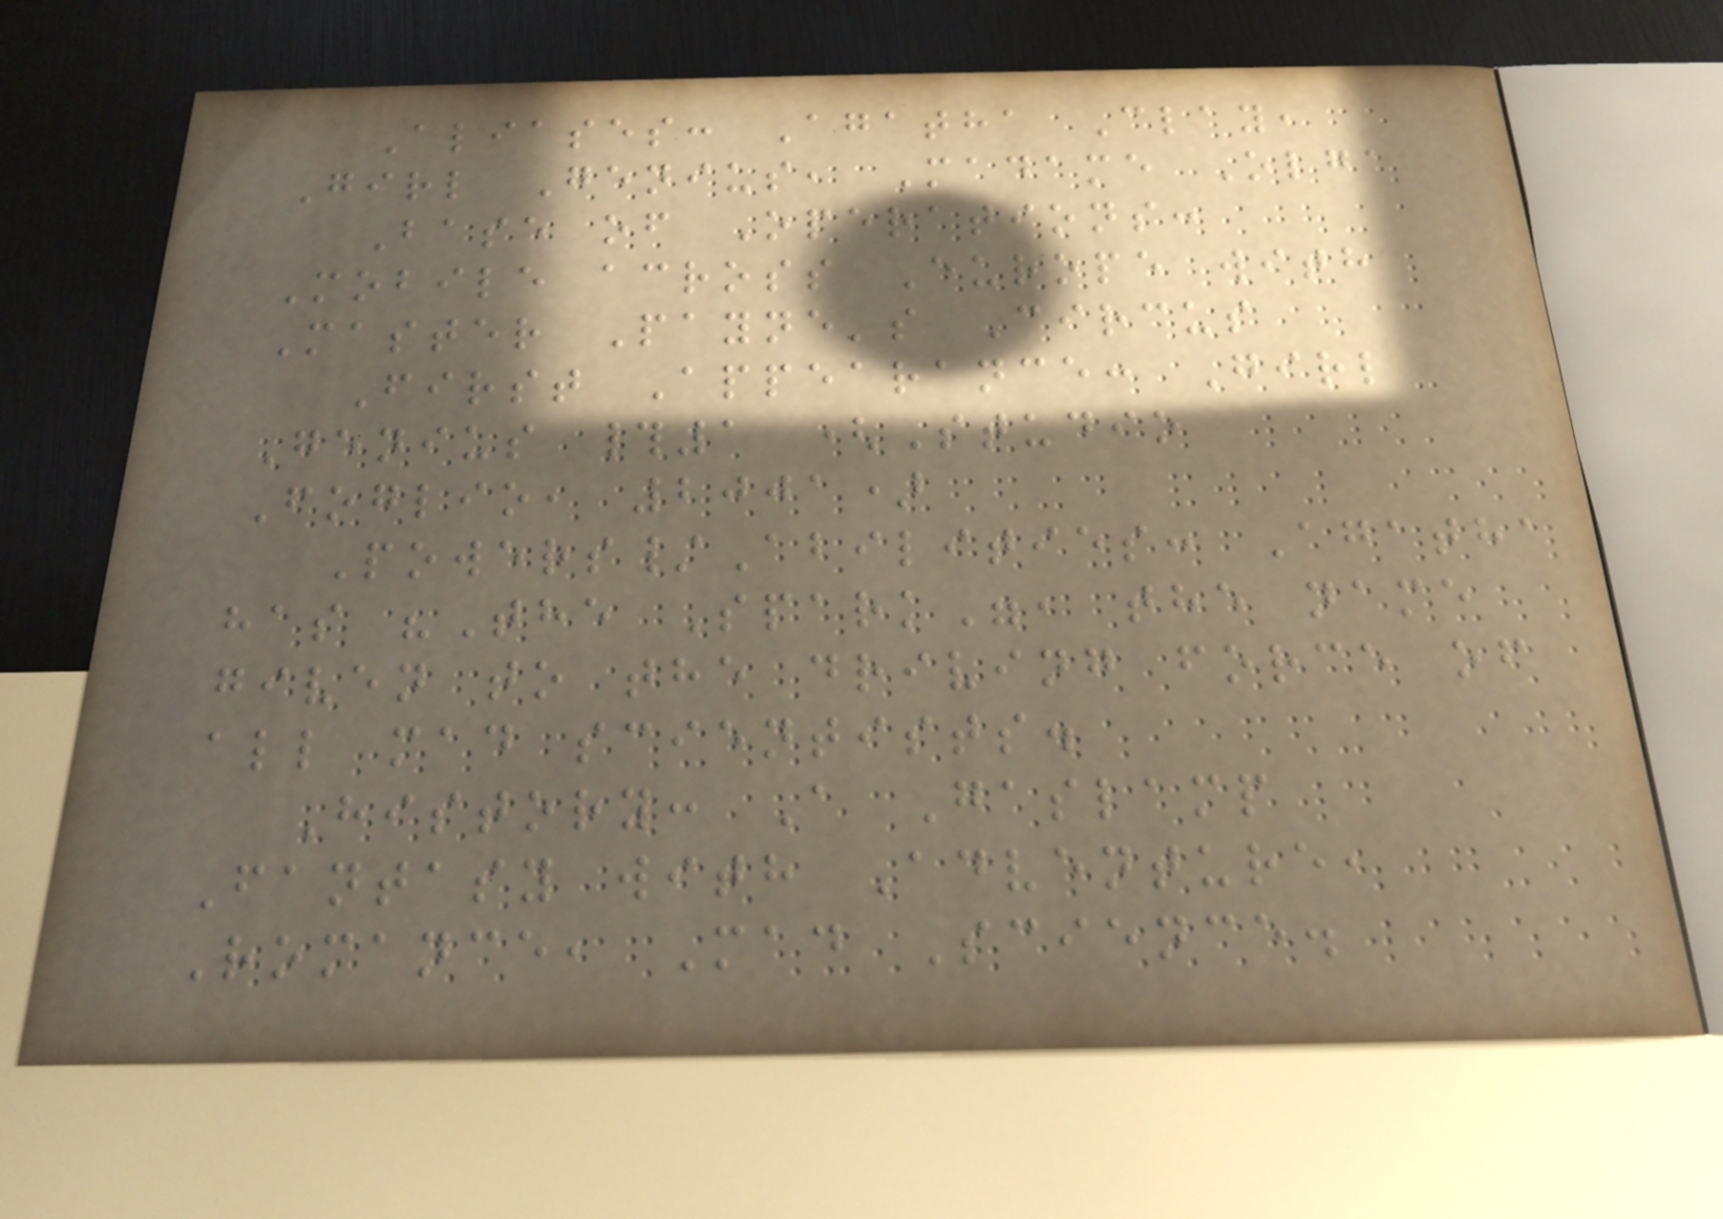Aliases: Agatha Clay,
Girl Genius, Madame Olga
Base of Operations:
Mobile across Europe with
Master Payne's Circus
First Appearance: Girl
Genius #1 (Studio
Foglio, 2001)
Powers/Abilities: Agatha
has "The Spark", the name
given to the driving force of
all mad scientists.
History: A Gaslamp
Fantasy with Adventure,
Romance, Mad Science.
